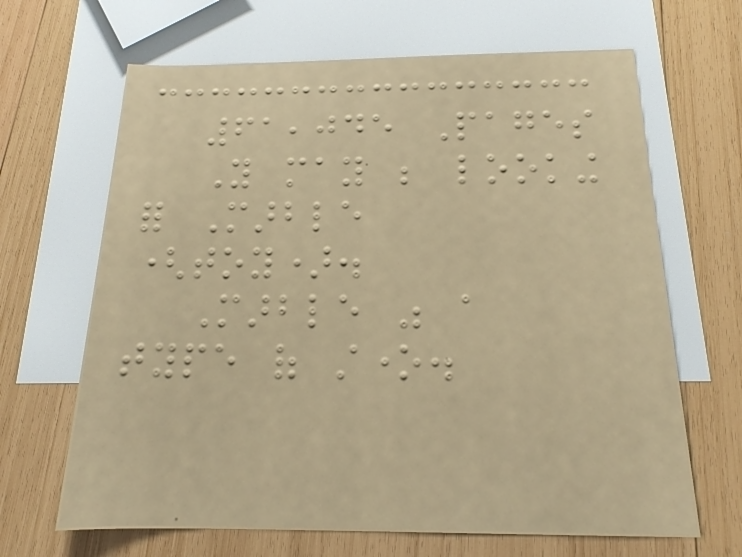61,045 Pages
You may be looking
for Marble
(toy).
Marble was a
type of stone.
